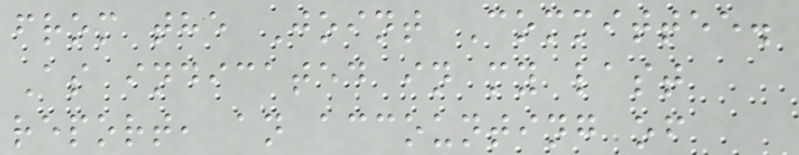from the Joint Committee.
As indicated in my last
report, an accounting of
